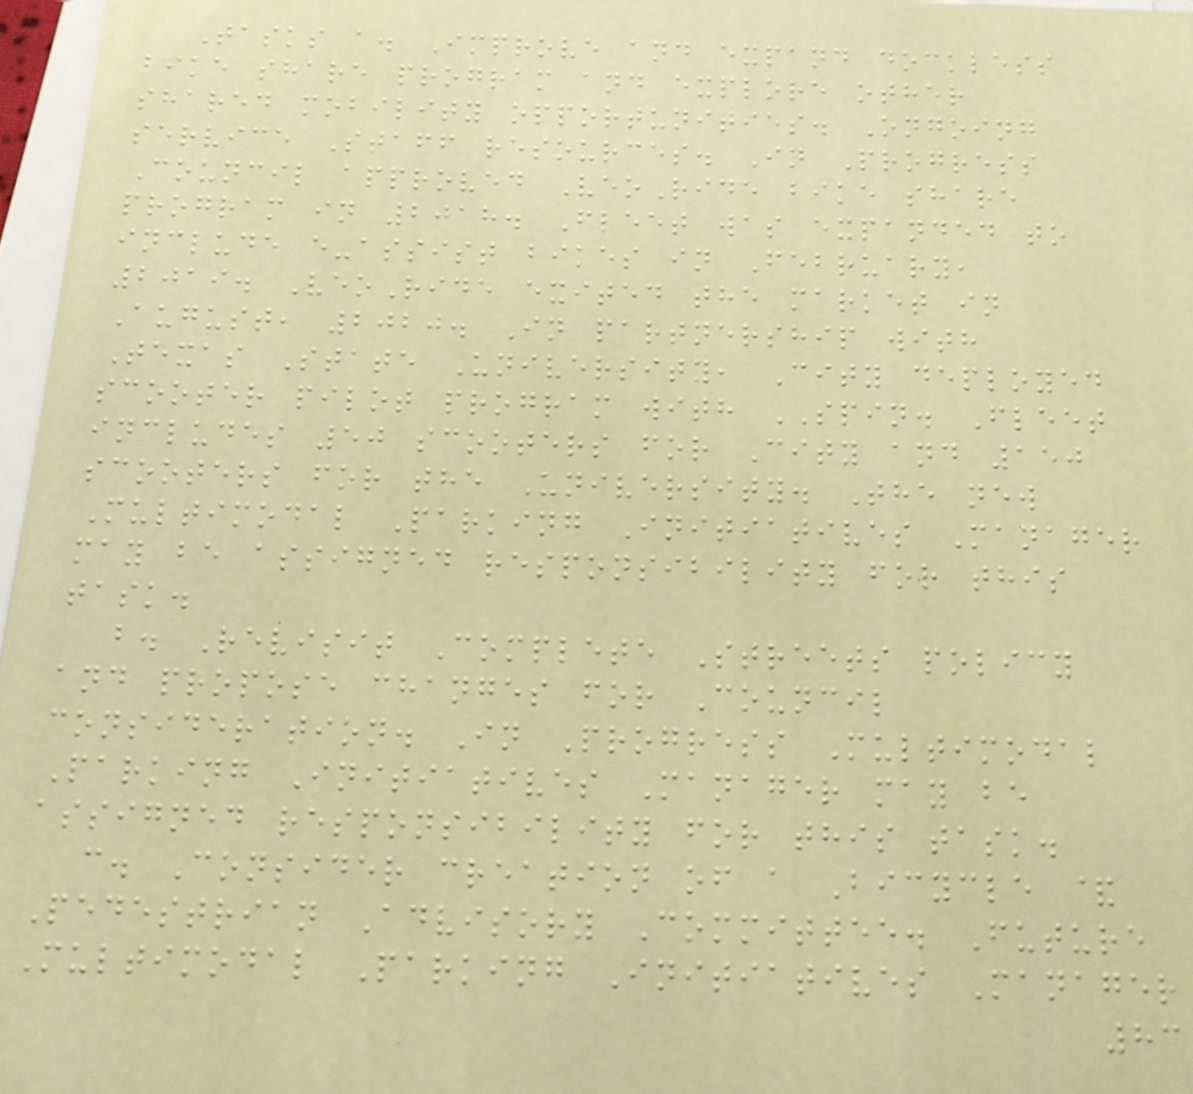Tasks a. Improve and expand dockless
bike share program and explore other
shared mobility opportunities. Ongoing
service Staff resources. In Progress
Council approved VeoRide bike share
program in 2018. Fleet was expanded to
include e-assist bikes in February,
2019. VeoRide exited the market in
August, 2020. In partnership with
Texas State University, City deployed
scooter pilot program with SPIN. Fleet
includes 50 scooters for City and 150
scooters for the University. The new
Multimodal Parking Initiatives Manager
may be assigned responsibility for this
task.
b. Revisit Complete Streets policy
and propose changes for Council
consideration. In Progress Multimodal
Parking Initiatives Manager may be
assigned responsibility for this task.
c. Consider creation of a Bicycle &
Pedestrian Advisory Committee. Future
Multimodal Parking Initiatives Manager
83
